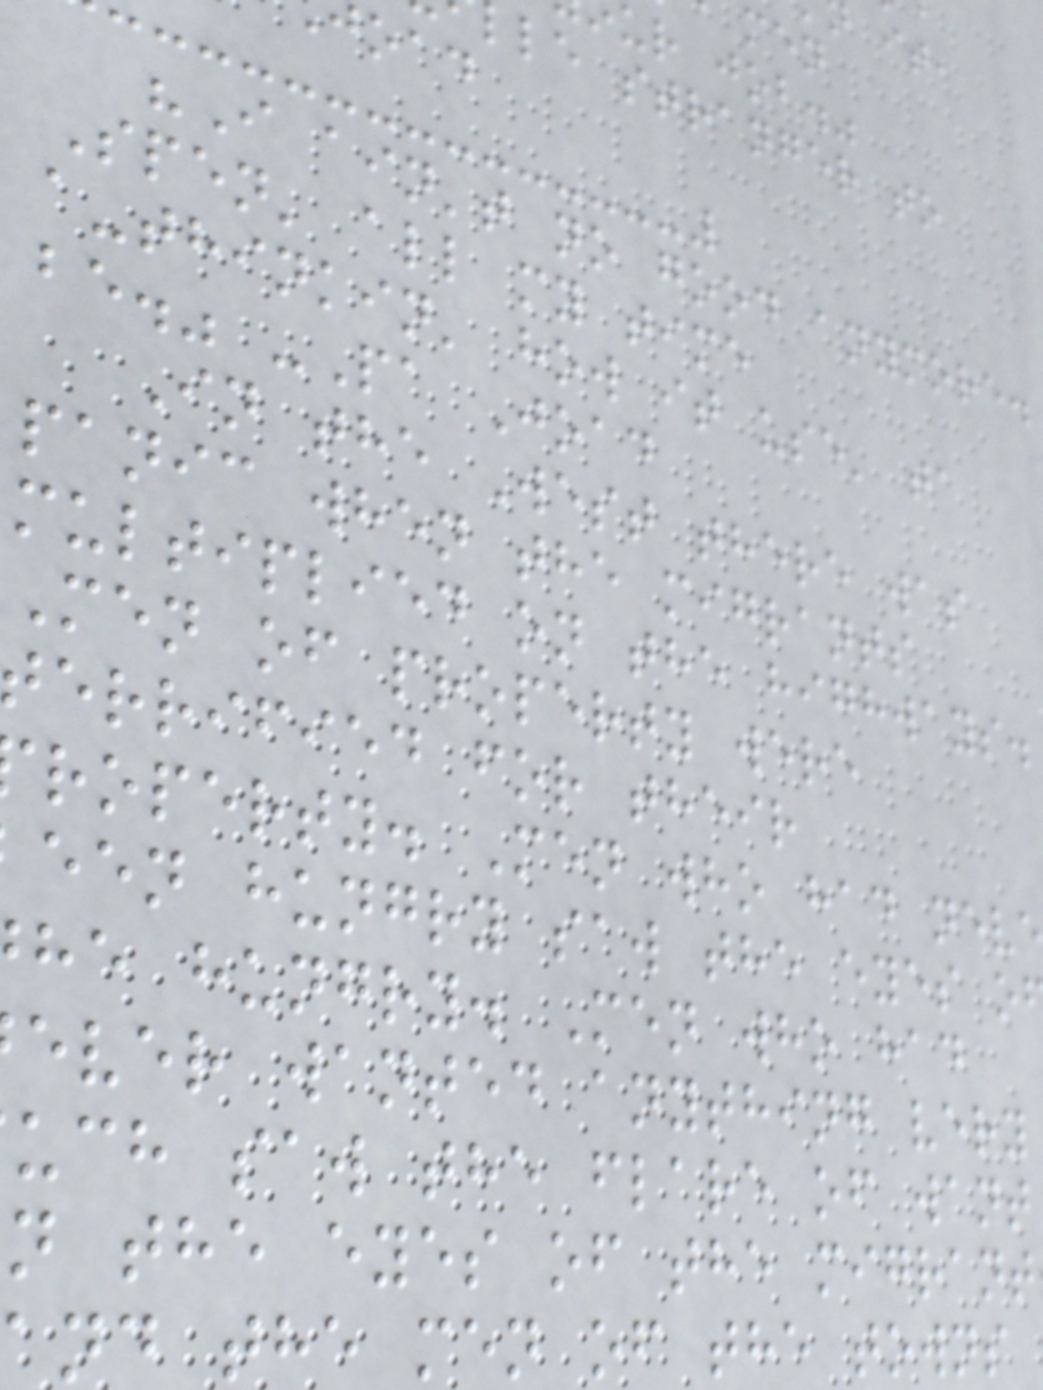ur job."
le stranger to
"I ain't no good anymore.
Spen' all my time
a-thinkin' how it use' ta
be." -Pa Joad
In the West there was
panic when the migrants
multiplied on the highways.
Men of property were
errified for their
roperty. Men who had neve
een hungry saw the eyes o
he hungry. Men who had
ever wanted anything very
uch saw the flare of want
n the eyes of the migrant
and the men of the towns
